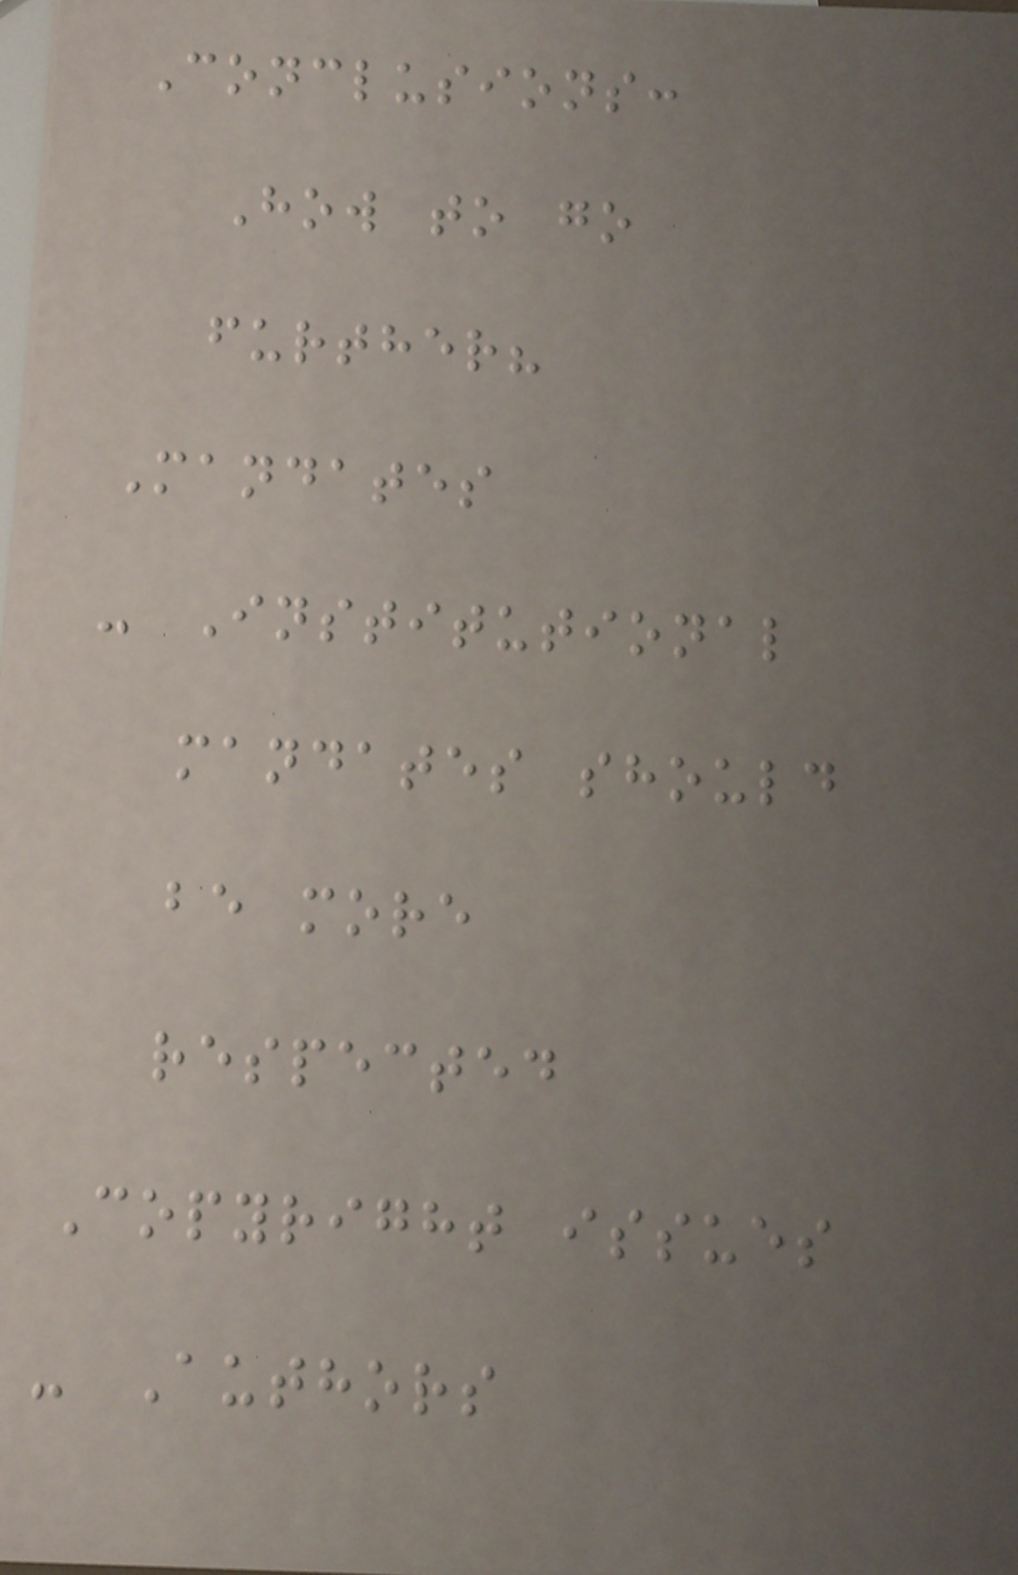Conclusions:
How to go
further?
Mandates
- Institutional
mandates should
be more
respected
Copyright issues
- Authors
